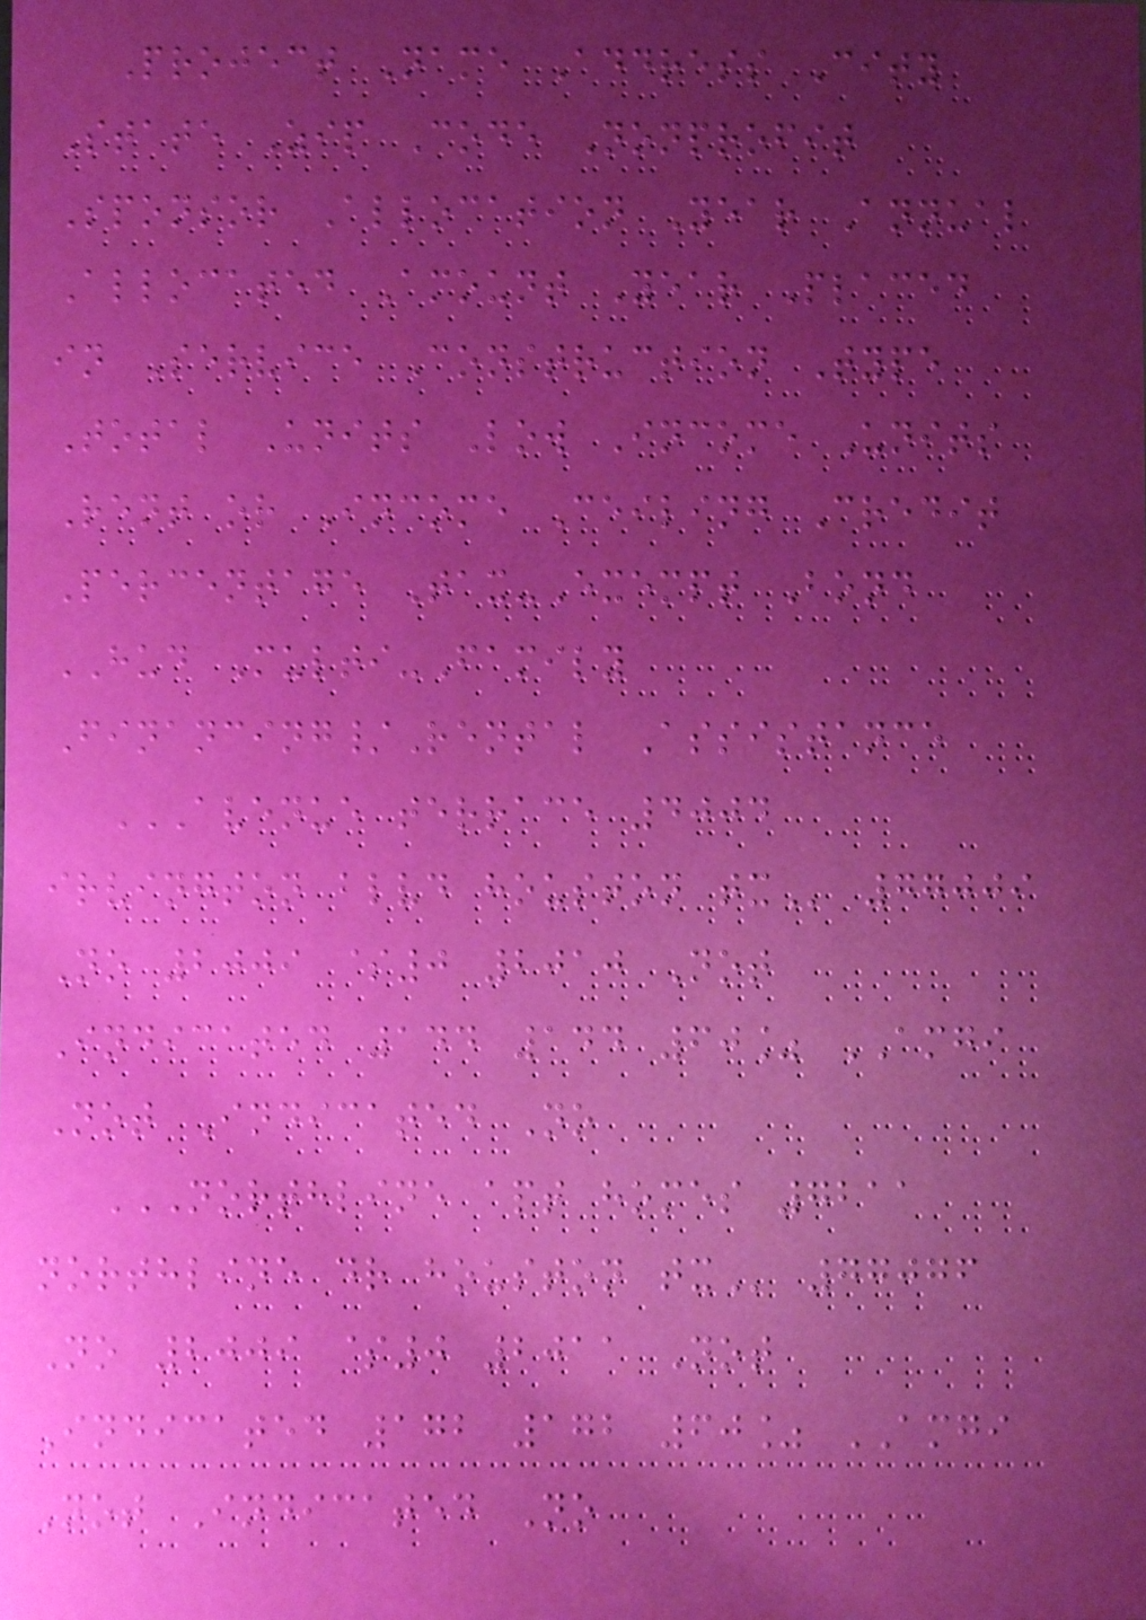Project Name Address City
State Zip Code Nonprofit
Sponsor Allocation Year Annual
Allocated Amount Year Placed
in Service Construction Type
Total Units Low Income Units
Rent or Income Ceiling Credit
Percentage Tax-Exempt Bond
HUD Multi-Family
Financing/Rental Assistance
AVENUE TERRACE 4004
IRVINGTON BLVD HOUSTON TX 77009
No 2009 $0 2010 Not
Indicated 144 144 60% AMGI
Not Indicated No
NORTHLINE APT HOMES 7211
NORTHLINE DR HOUSTON TX 77076
No 2009 $0 2011 Not
Indicated 172 172 60% AMGI
Not Indicated No
